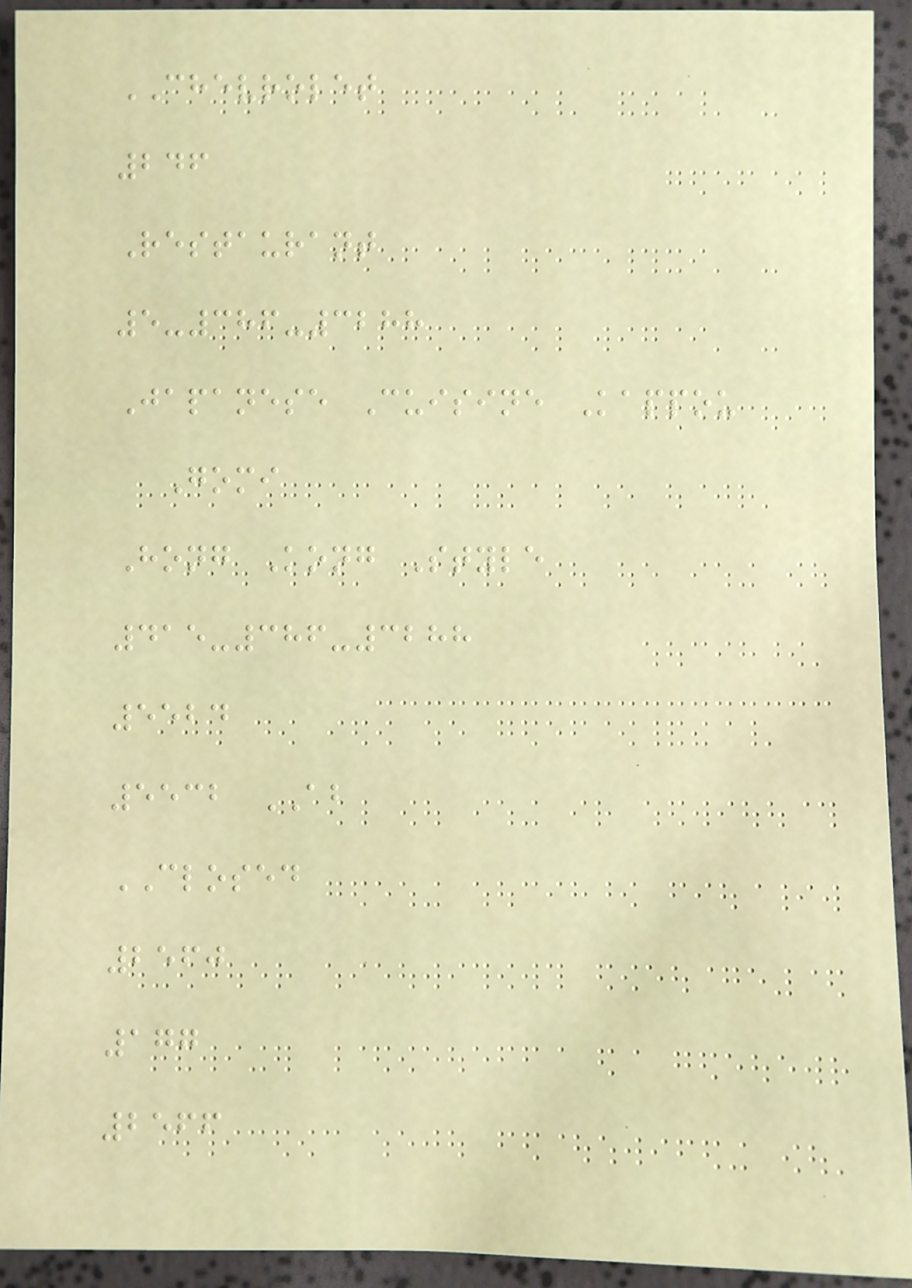CHEVROLET
246
Restaurant
5-386-3288
Japanese Cuisine Kappou
Gomi
Hong Kong Style
415-386-3288
5524
5532 AB
CLOSED
2560
177
2566
